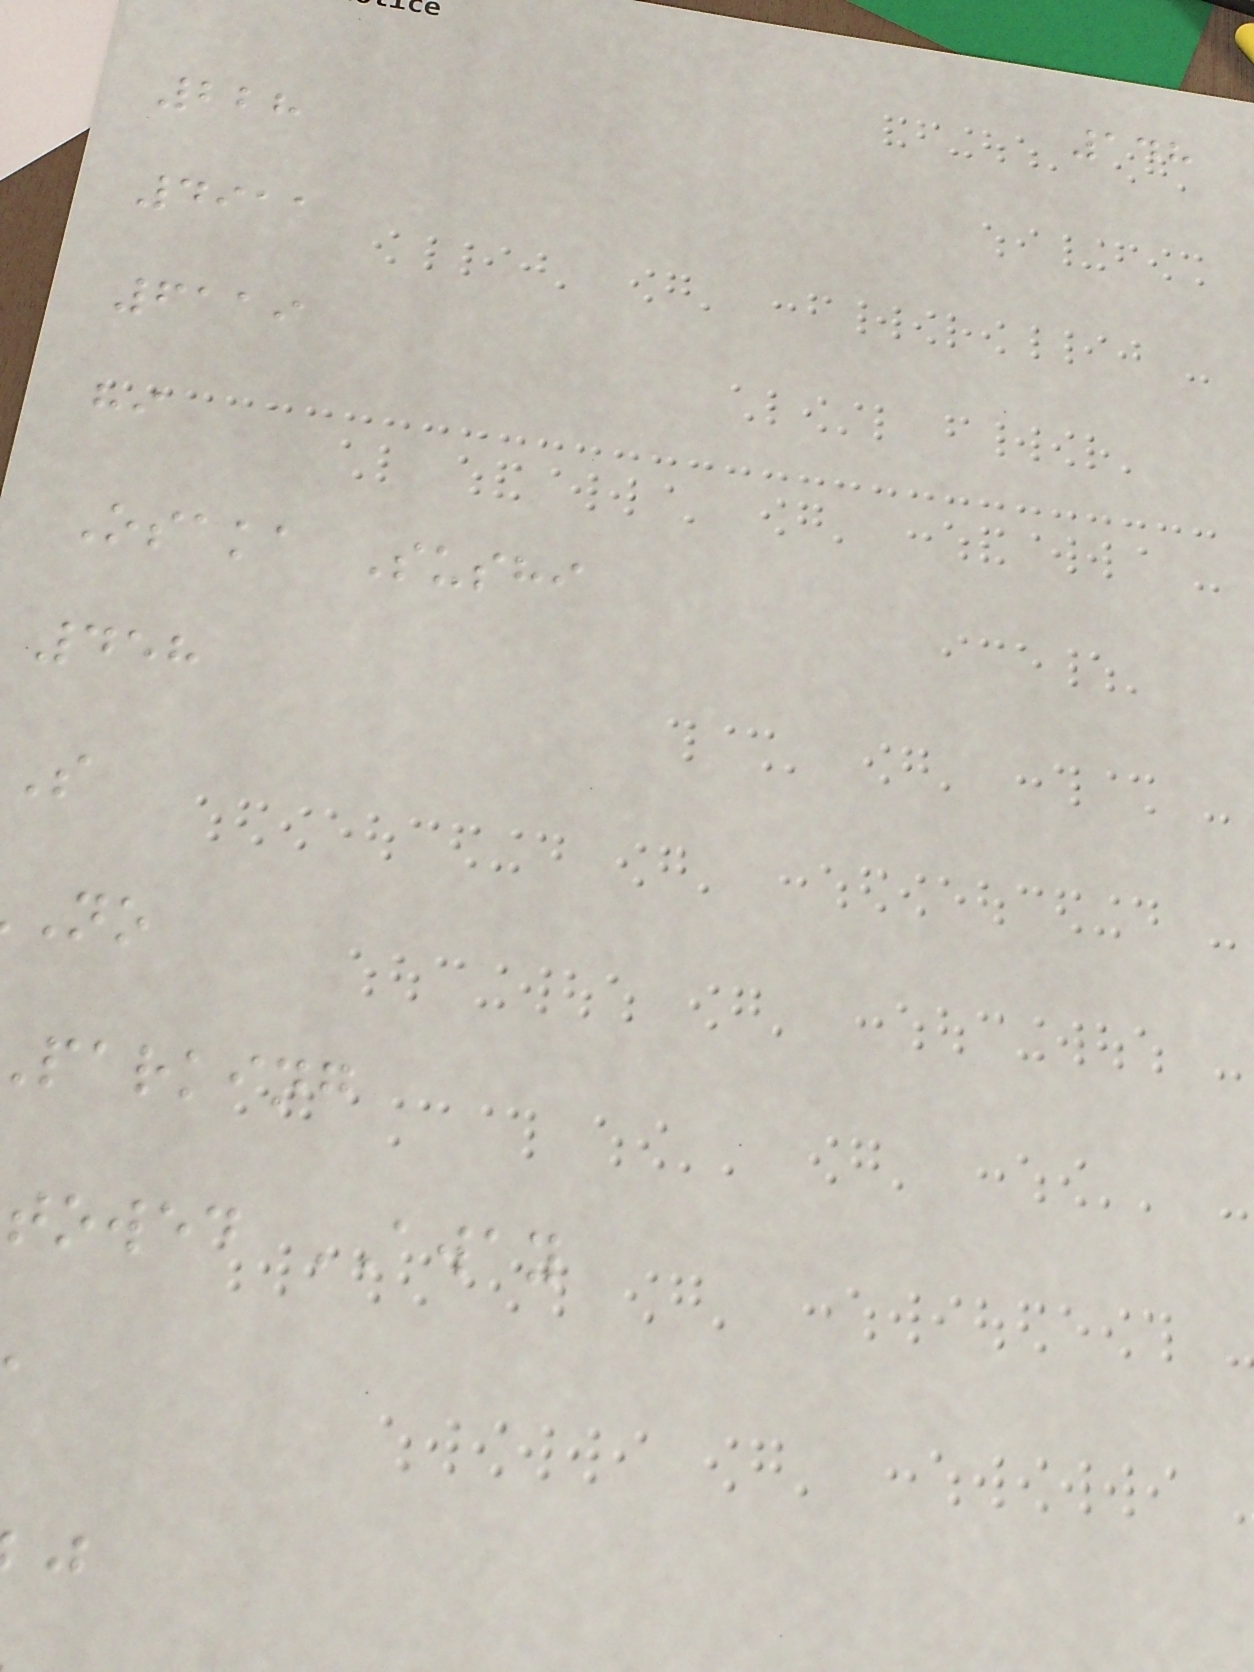148
228
4911
6119
hi
Osaka Sushi
458
S
parking
towed AWAY
